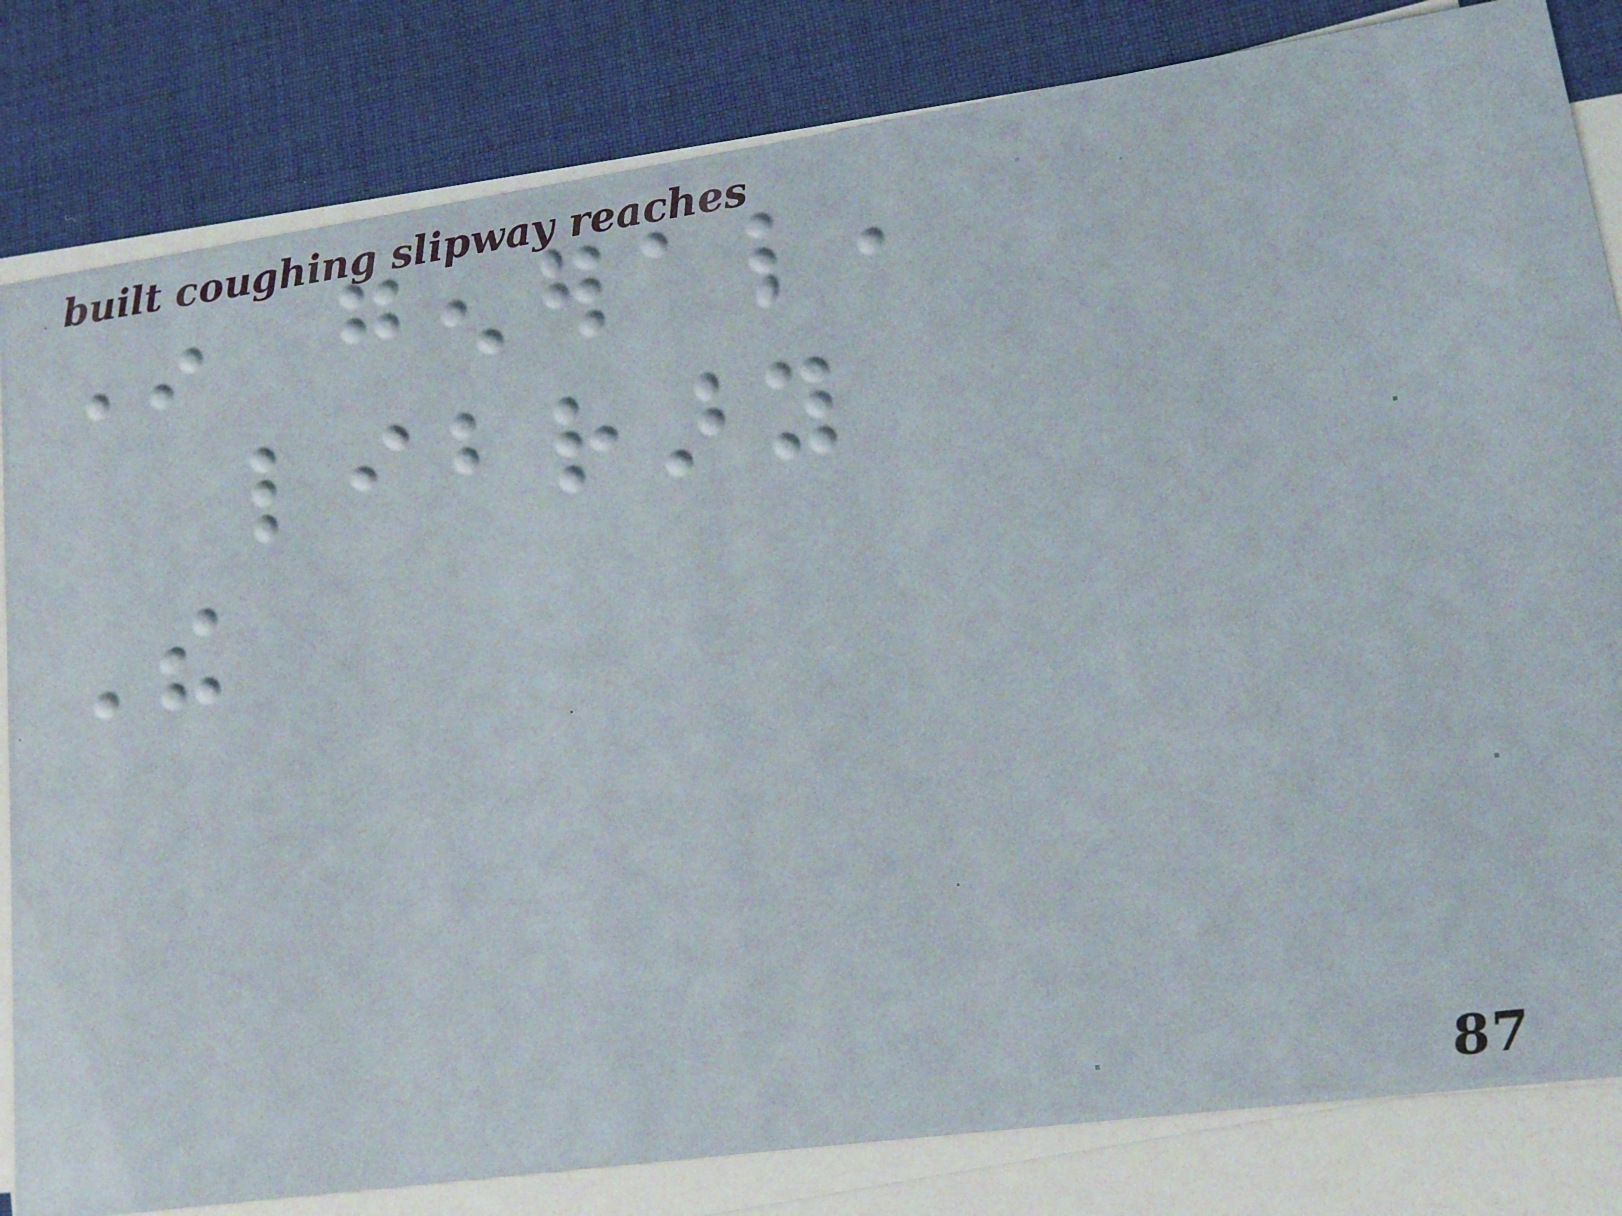In general,
library
The
